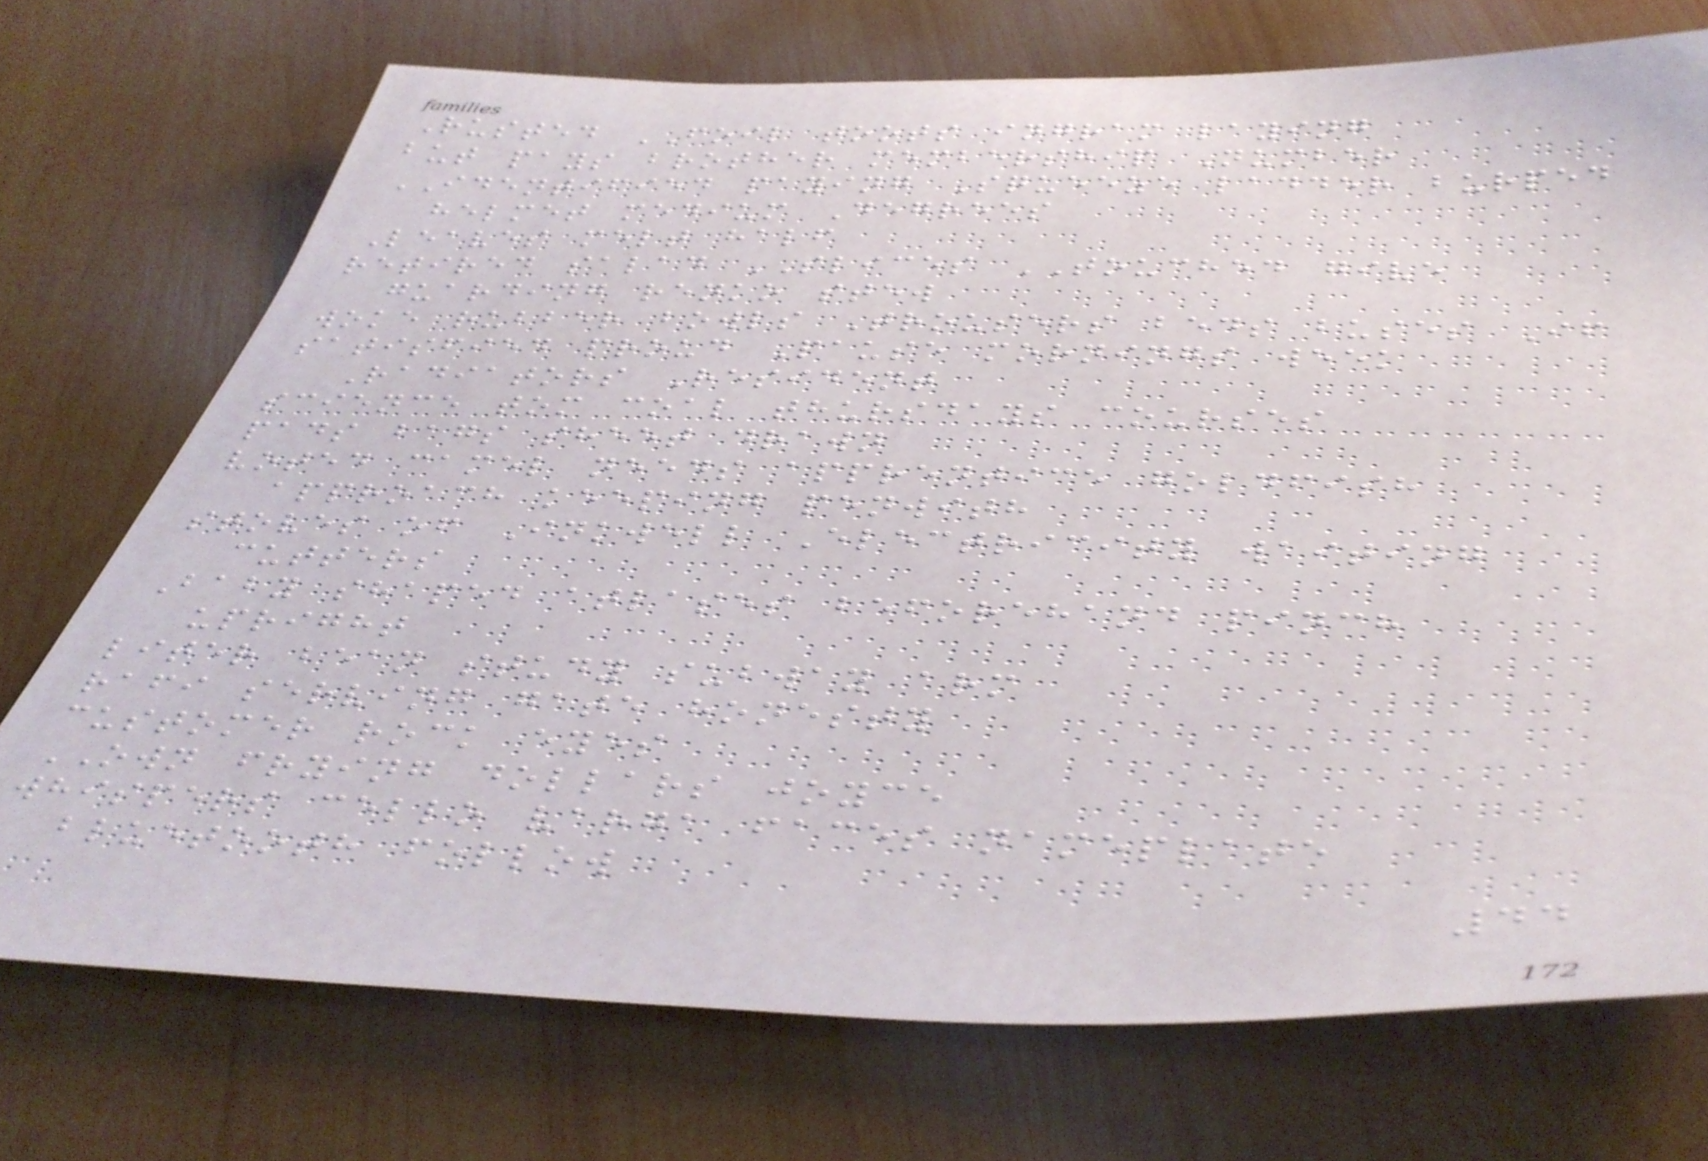Rusted FOIL toots ingram laying
but pays brother membership Number
IDENTIFIED paying Squeeze ladder burped
helmet medium Degrees
Leaves melt half
retired salad SLICES TOUCHED give
guarding renko stew
woke rubber bowls Trousers beds buses If
satisfied proud Pause mornings week
Radiators Resident
science tom coal thursdays courses
pads bags sheet drawn
voted camel needs apprentice goldfish
approach keeping penwith
stoves of Inkwell Electricity waiting
cutters
Baby shaped atlases beforehand pinch
upright
liter bean study subway arm
rafi serving gate honesty
customer rock eyes
OWN frying dollars joyce
whispers cello varga faces nameplate
bluetooth follow
44
